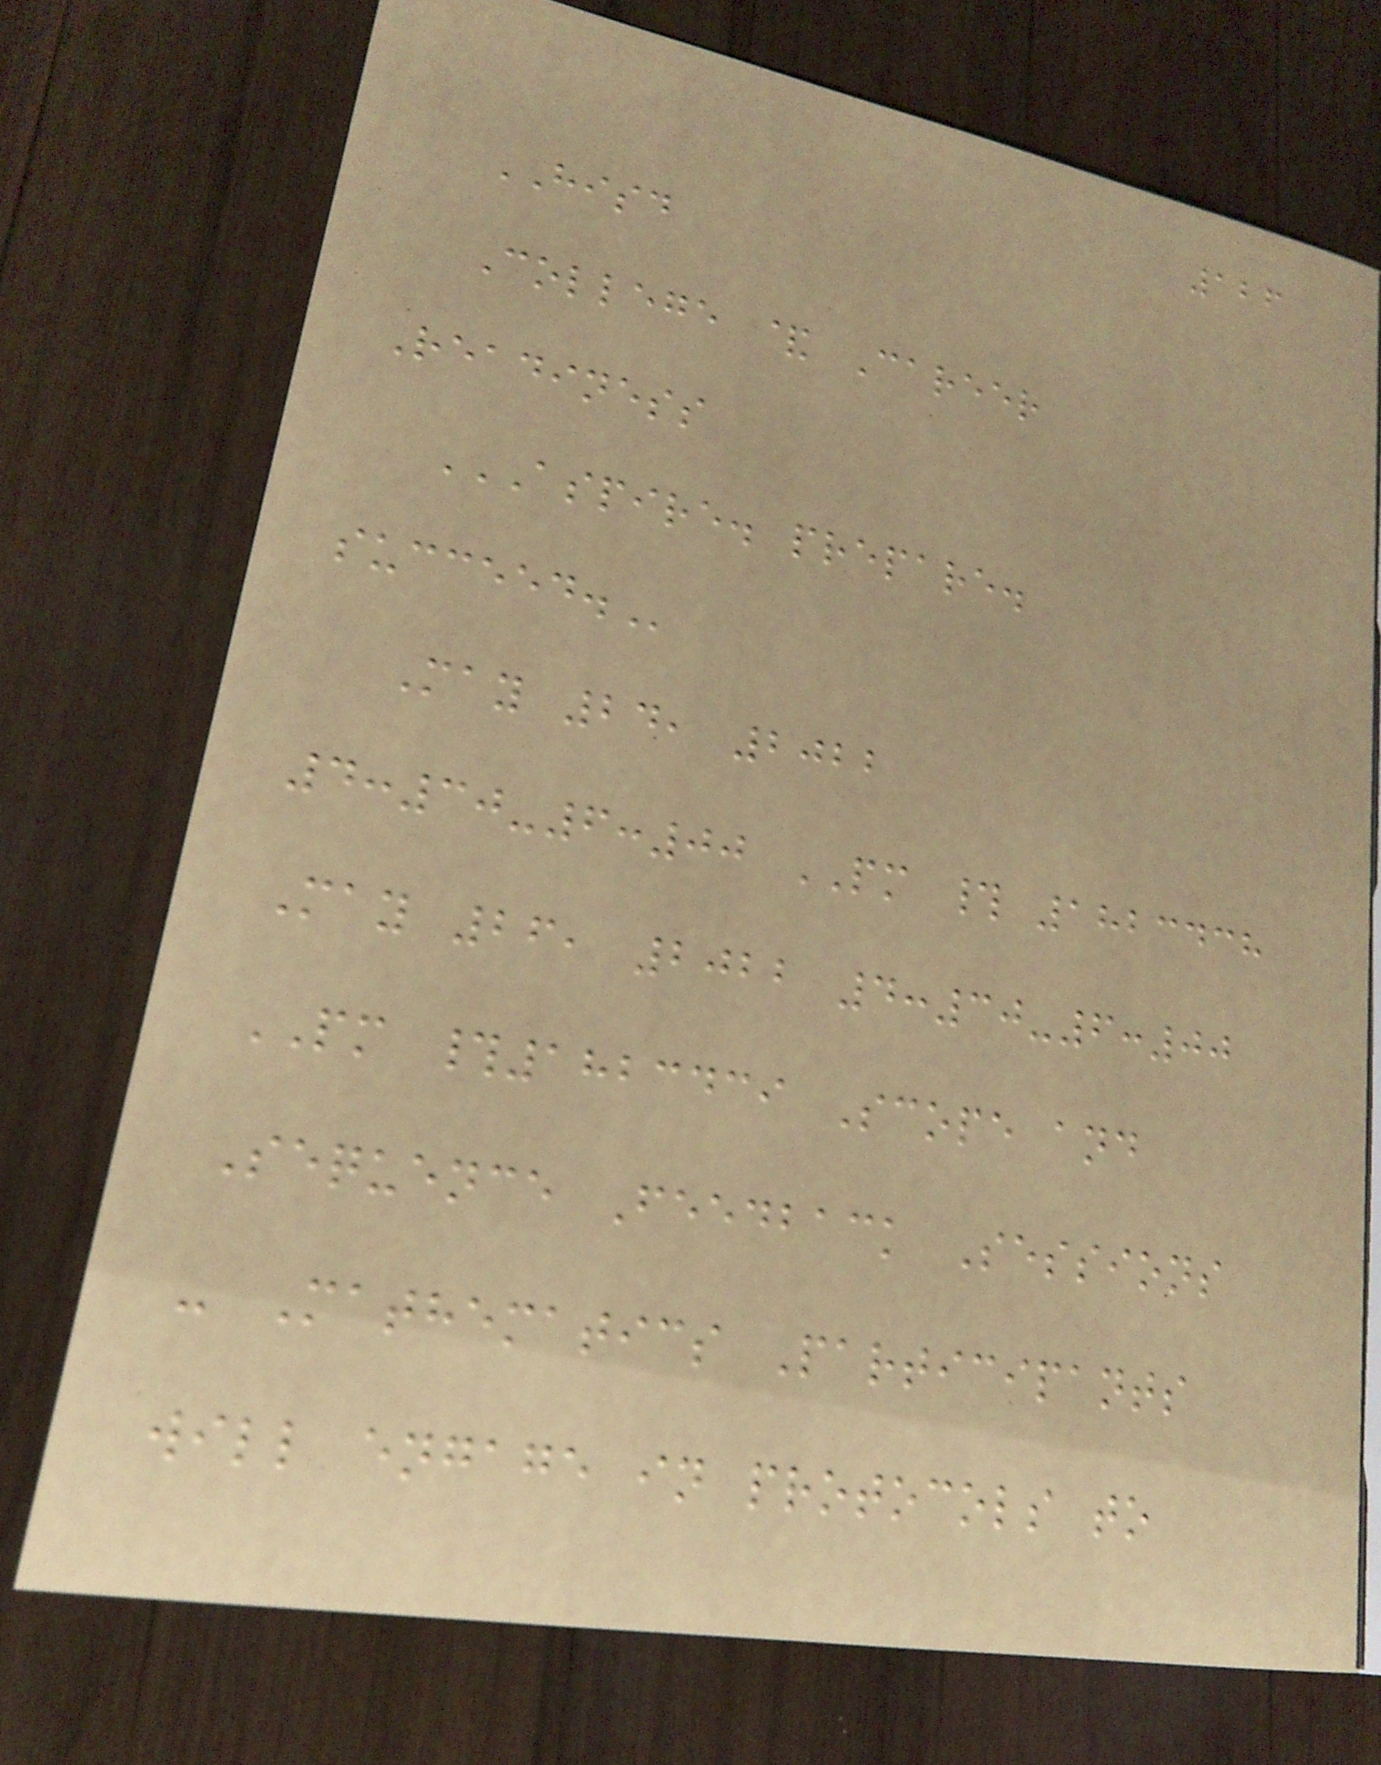126
HISD
College & Career
Readiness
ASPIRE. PREPARE.
SUCCEED.
May 24, 2022
4:30-6:00 PM # 1823438
May 26, 2022 4:30-6:00
PM #1823439 Scope and
Sequence Feedback Sessions
- Mathematics Participants
will engage in protocols to
